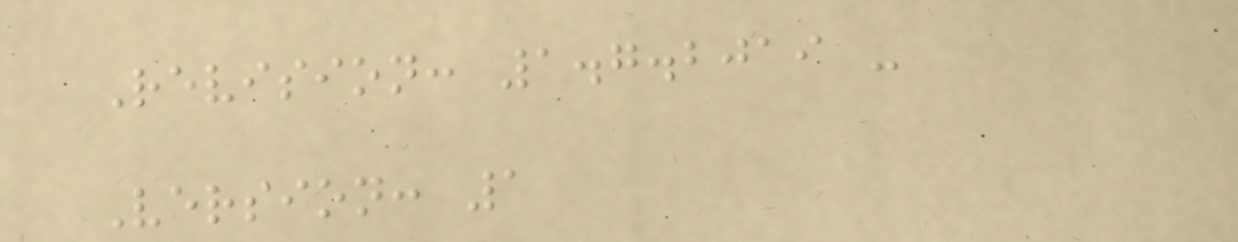Revision: 1.7.2019 -
Version: 1
